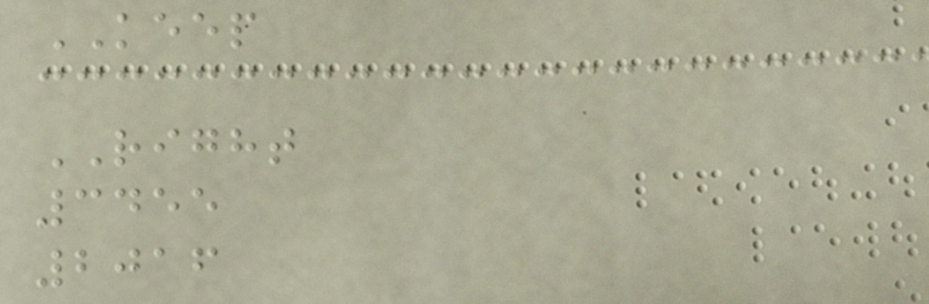KEEP
RIGHT
3455
2016
